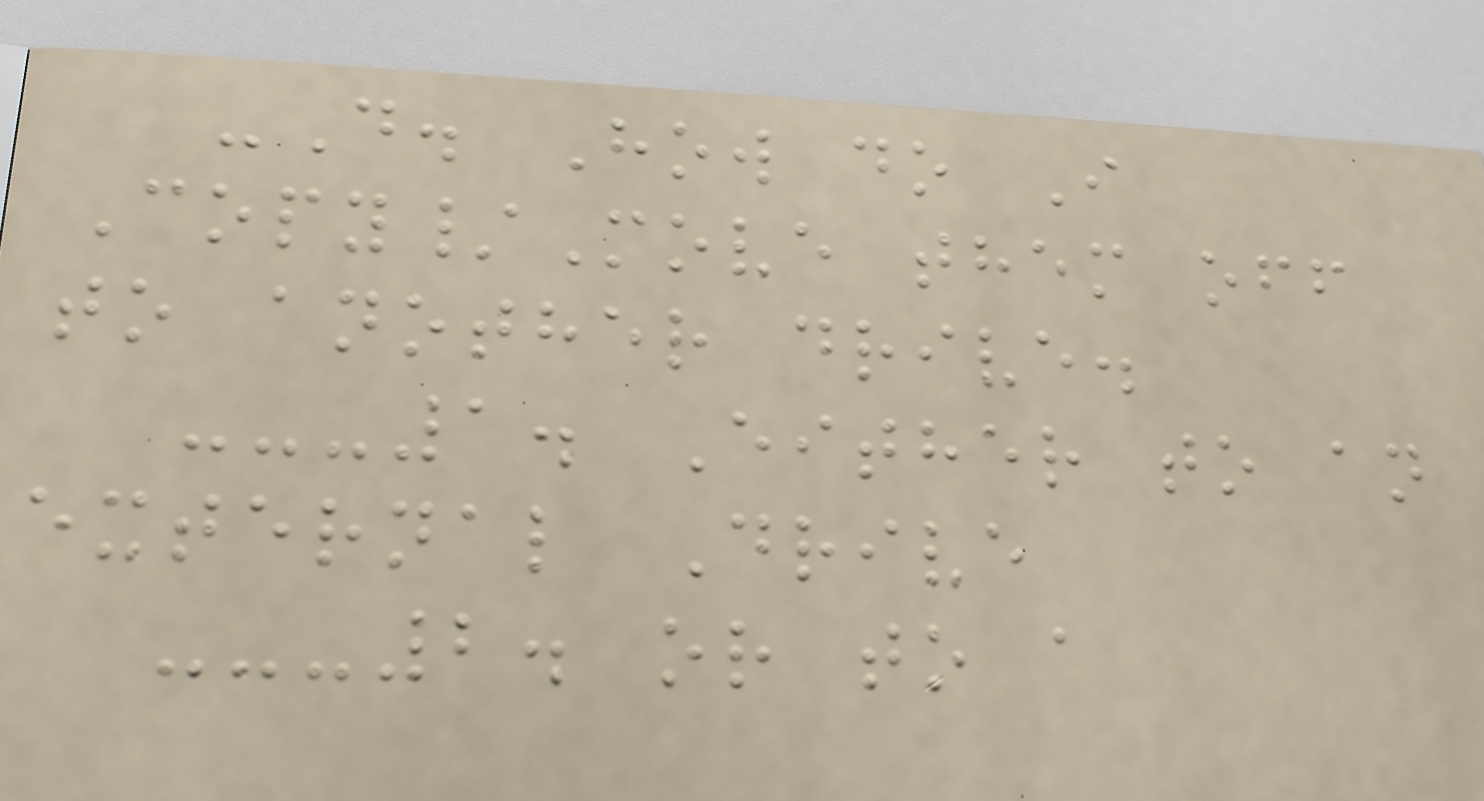-D. How do I
Copy/Move them off
to another drive.
---1. Either to an
external Drive
---2. or to a
